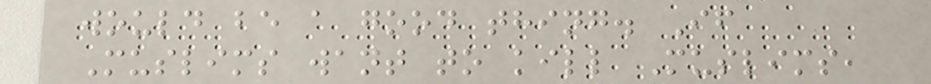would be a good thing. If
Muslims want to kill Muslims,
